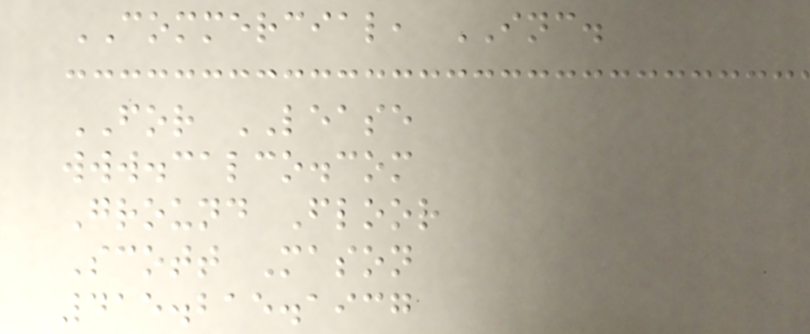COMMERCIAL, INC.
FOR LEASE
www.calco.com
Ground Floor
Scott Mason
415.215.1937
